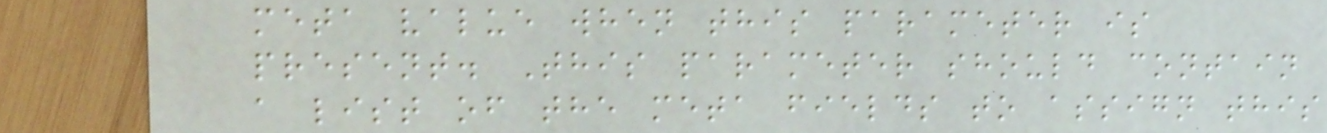meta value when this parameter is
present. This parameter should contain
a list of the meta fields to assign this
